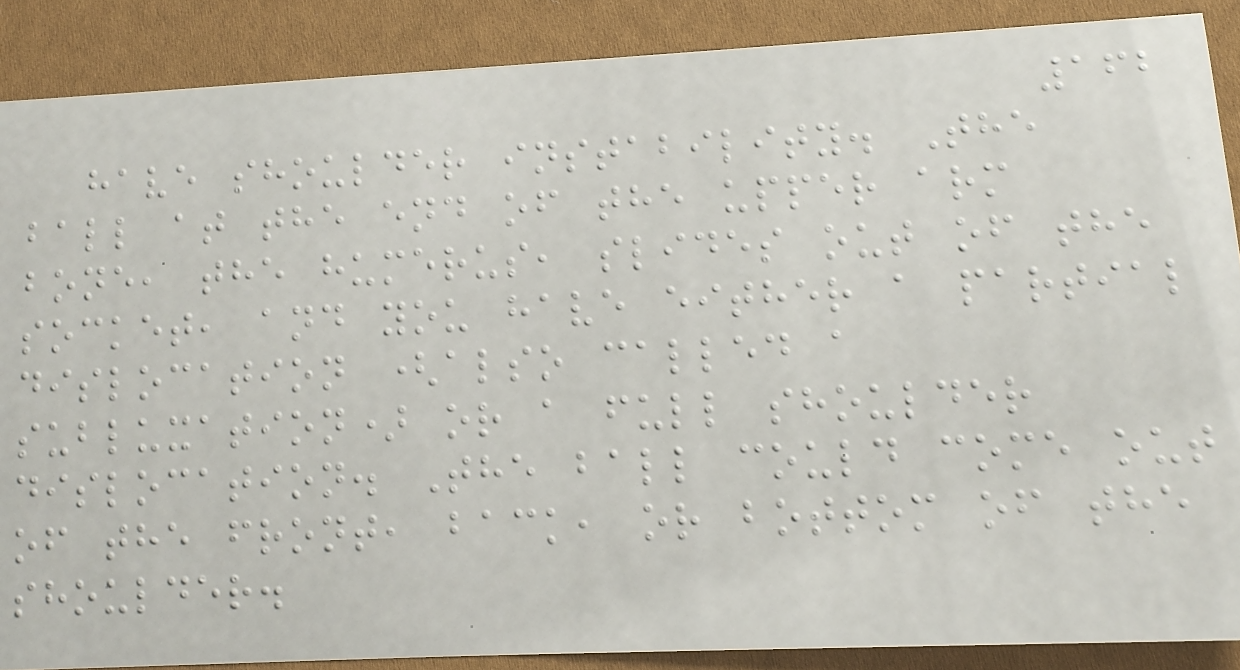162
have shoulder instability. The
ball at the end of the upper arm
bone, the humerus, slides out of the
socket, and you have either a partial
dislocation (also called a
subluxation) or a full shoulder
dislocation. The ball could come out
of the front, back, or bottom of the
shoulder.
